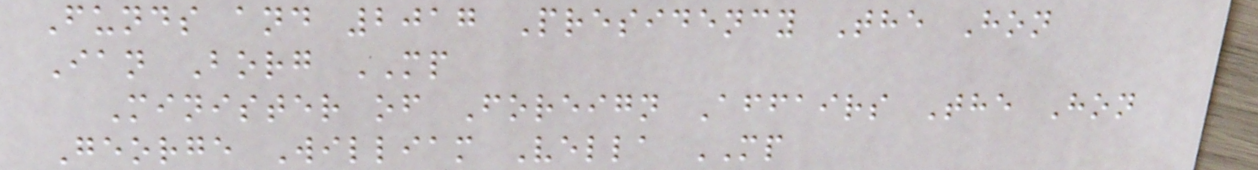Funds and 2017 Presidency The Hon
Ian Borg MP
Minister of Foreign Affairs The Hon
George William Vella MP
